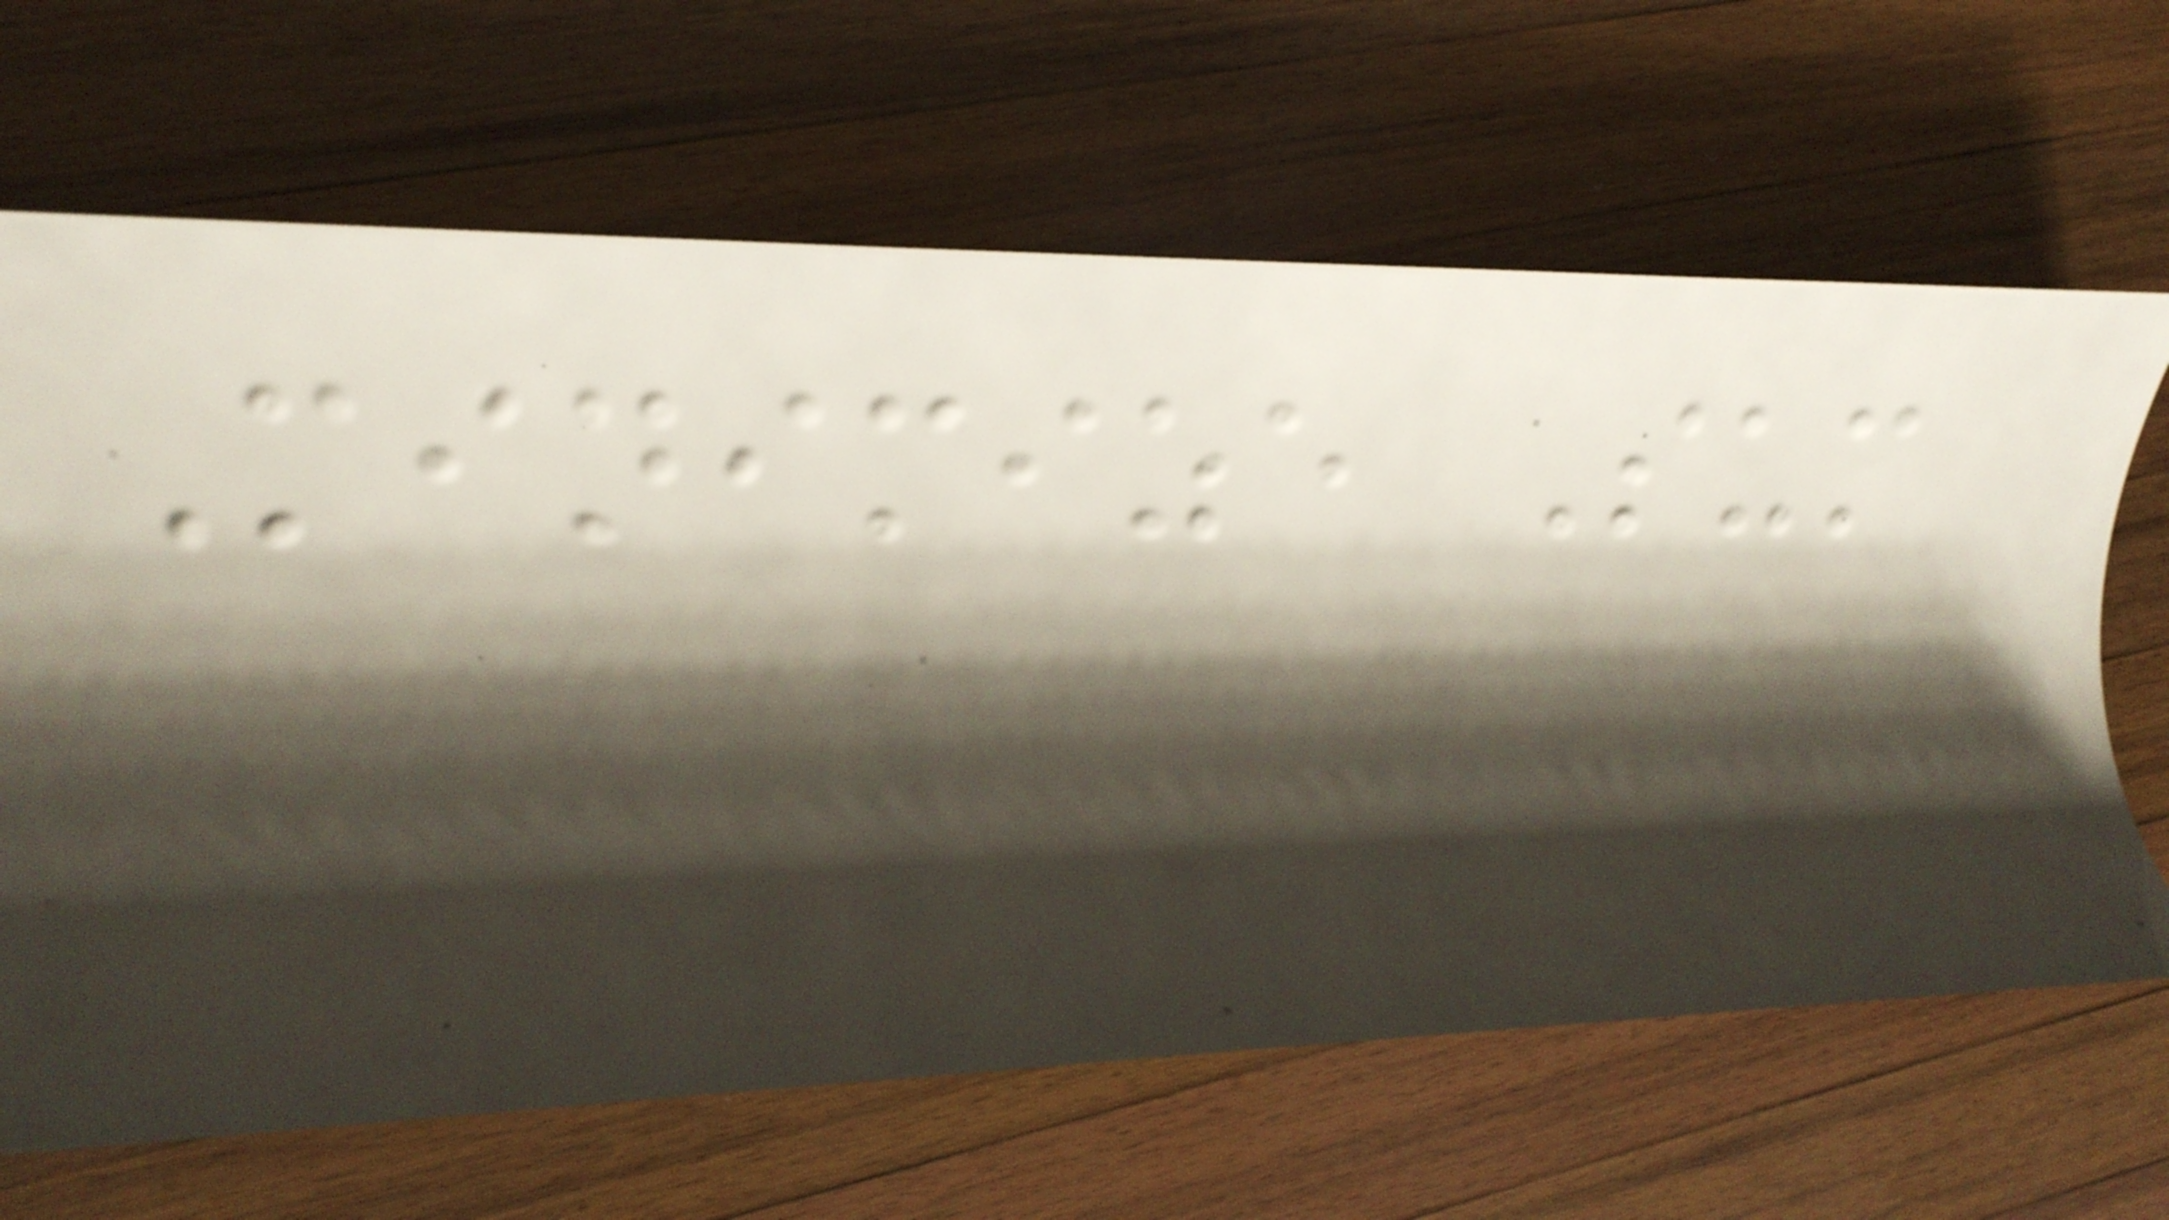Minimize Sum
